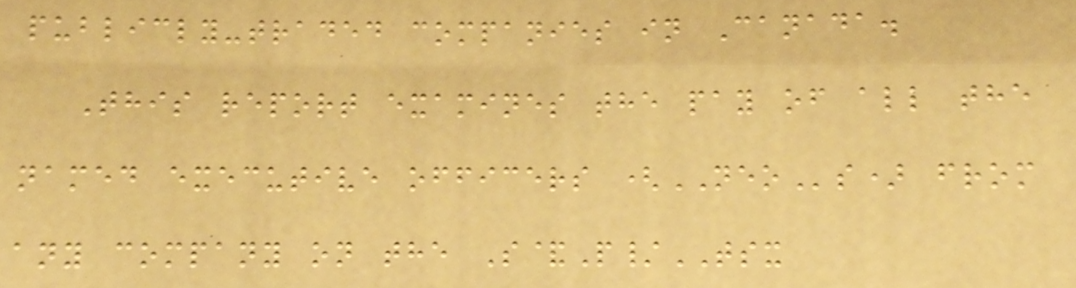publicly-traded companies in Canada.
This report examines the pay of all the
named executive officers (NEOs) from
any company on the S&P/TSX
